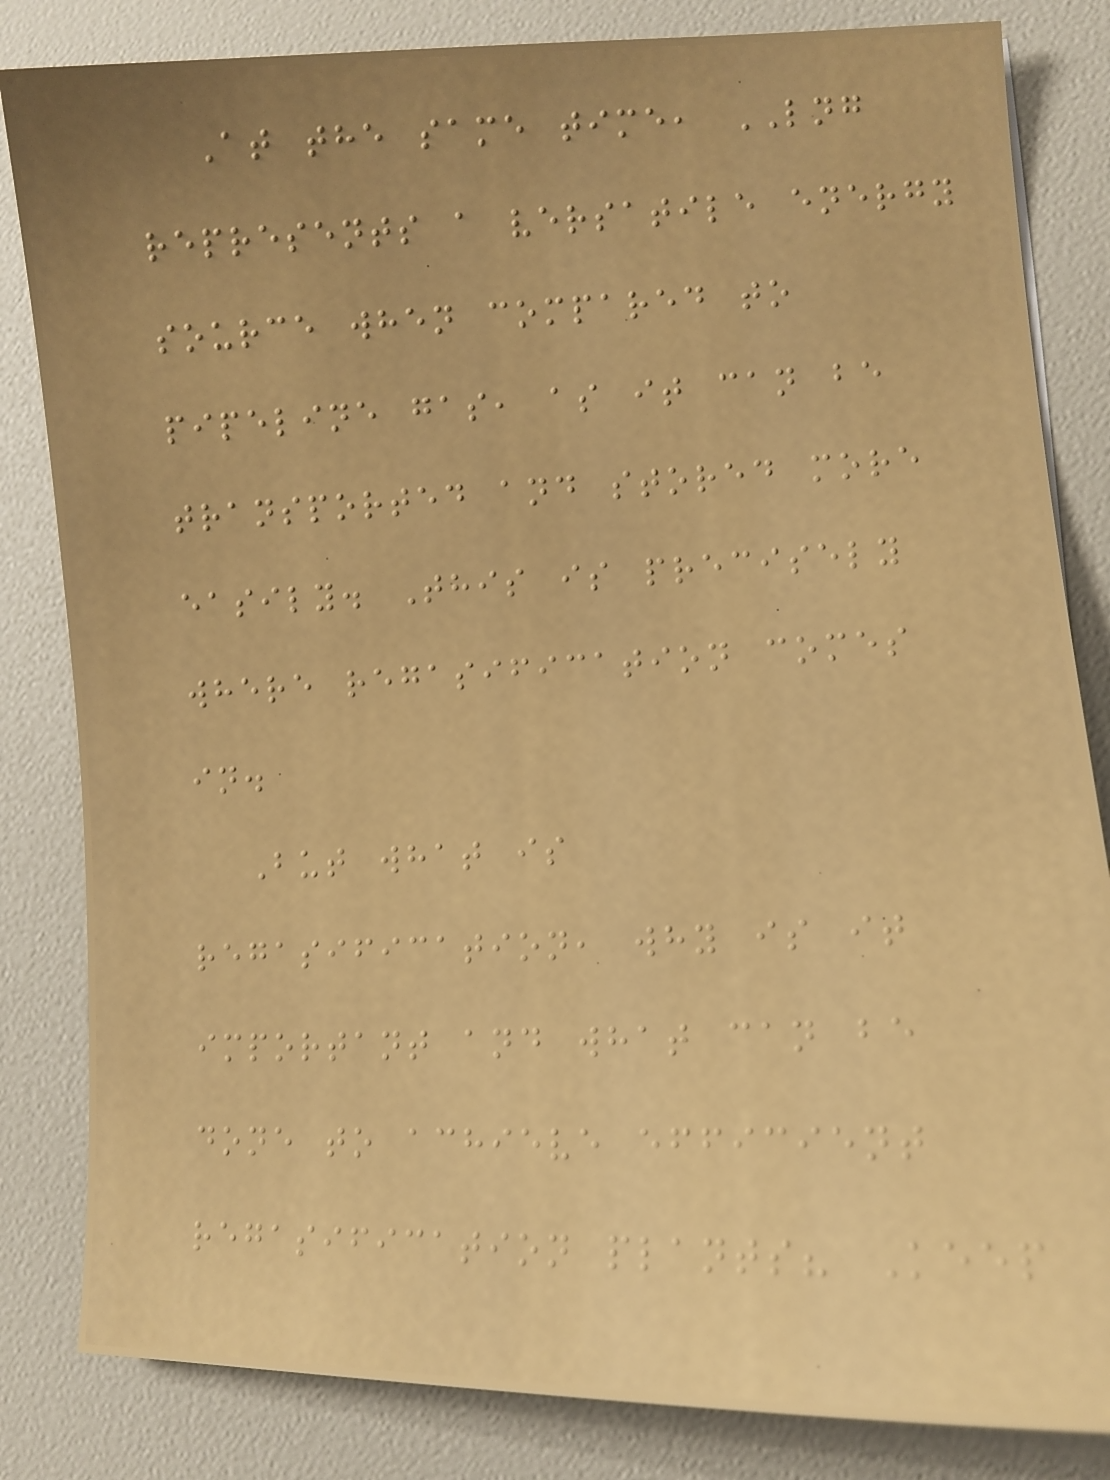At the same time, LNG
represents a versatile energy
source when compared to
pipeline gas, as it can be
transported and stored more
easily. This is precisely
where regasification comes
in.
But what is
regasification, why is it
important and what can be
done to achieve efficient
regasification plants? Keep
